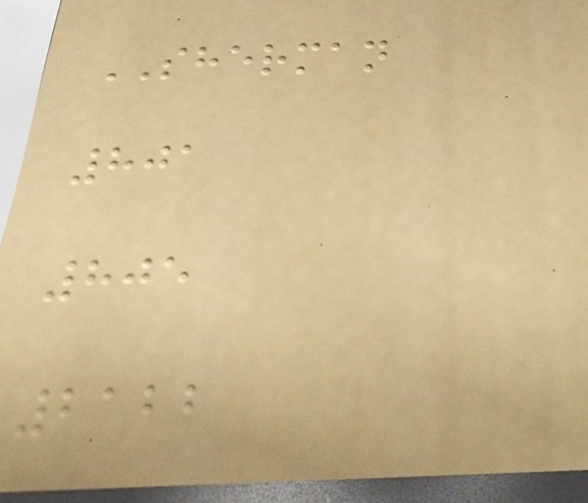SHERMAN
801
805
2122
